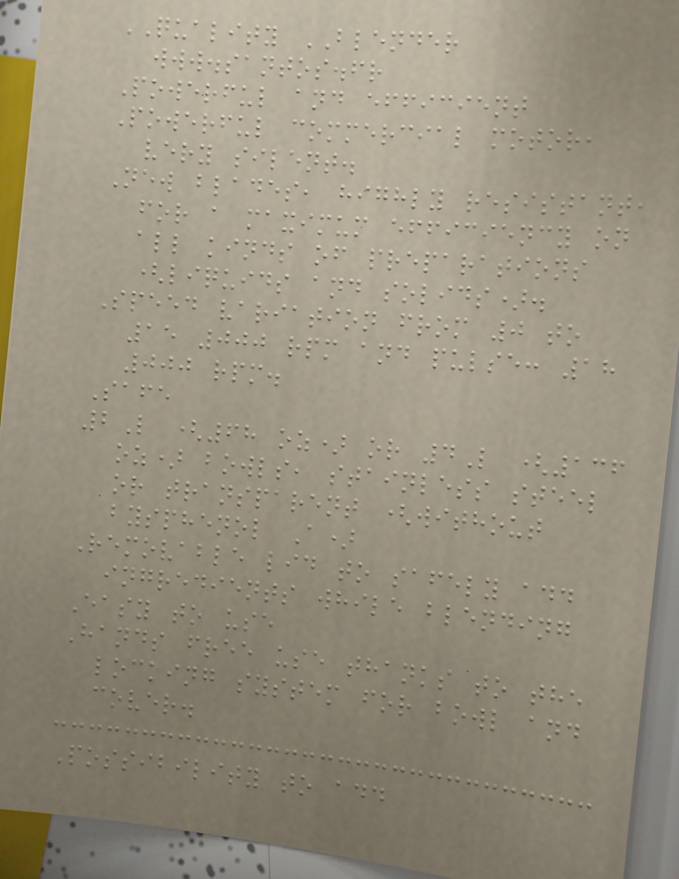QUALITY BLENDER
www.santos.fr
Powerful and efficient
Powerful commercial motor,
very silent.
New blades, highly resistant,
for a maximum efficiency on
all kinds of preparations
(liquids and solids).
Speed variation from 0 to
15 000 rpm and pulse: 18
000 rpm.
Safe
2L (68 oz) or 4L (136
oz) bowls, stainless steel
or transparent (without
bysphenol A)
Removable lid to safely add
ingredients while blending
Easy to use
Hands free use thanks to the
locking system for bowl and
cover.
Possibility to add
